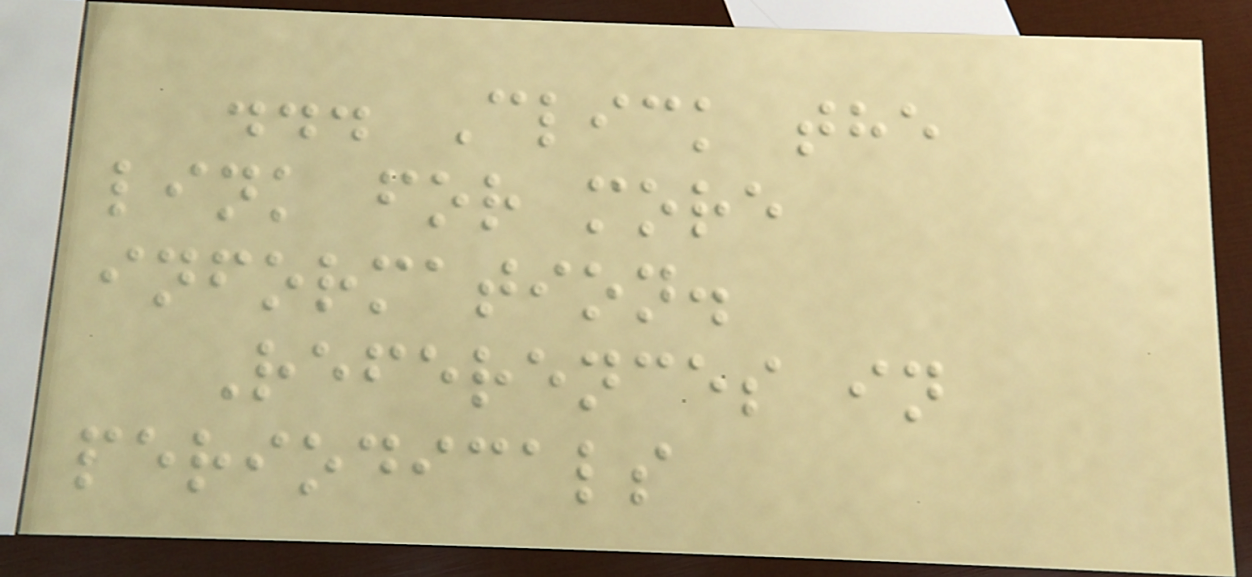... Click the
link for more
information.
References in
periodicals
